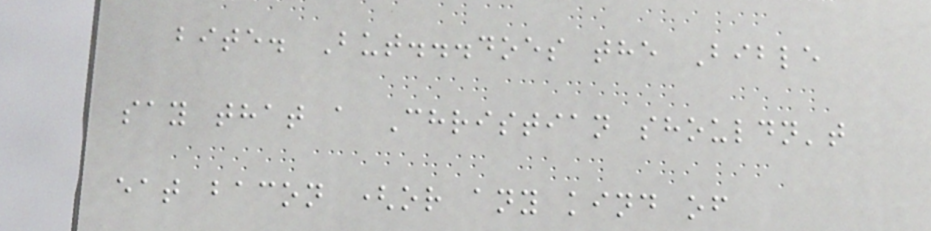bite. But...does the Bible
say that a Christian shouldn't
eat bacon (or any kind of
